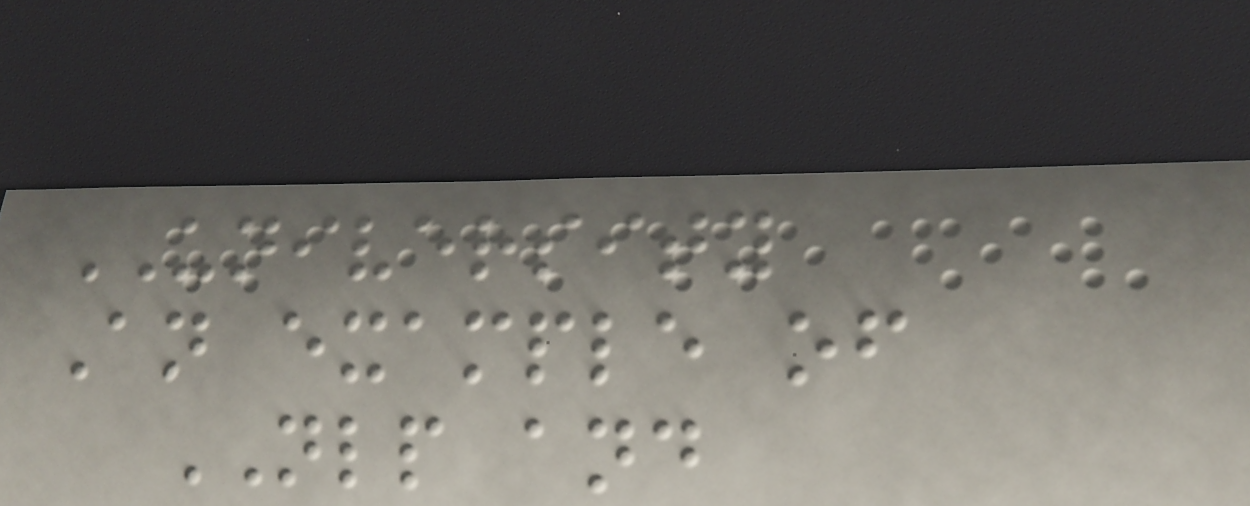UNIVERSITY
An example of
NLP and
